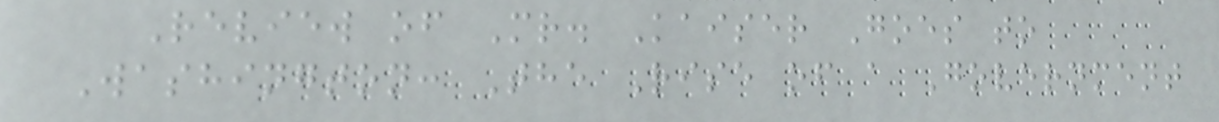Review of Mr. Kaiser Goes to
Washington: The Rise of a Government
